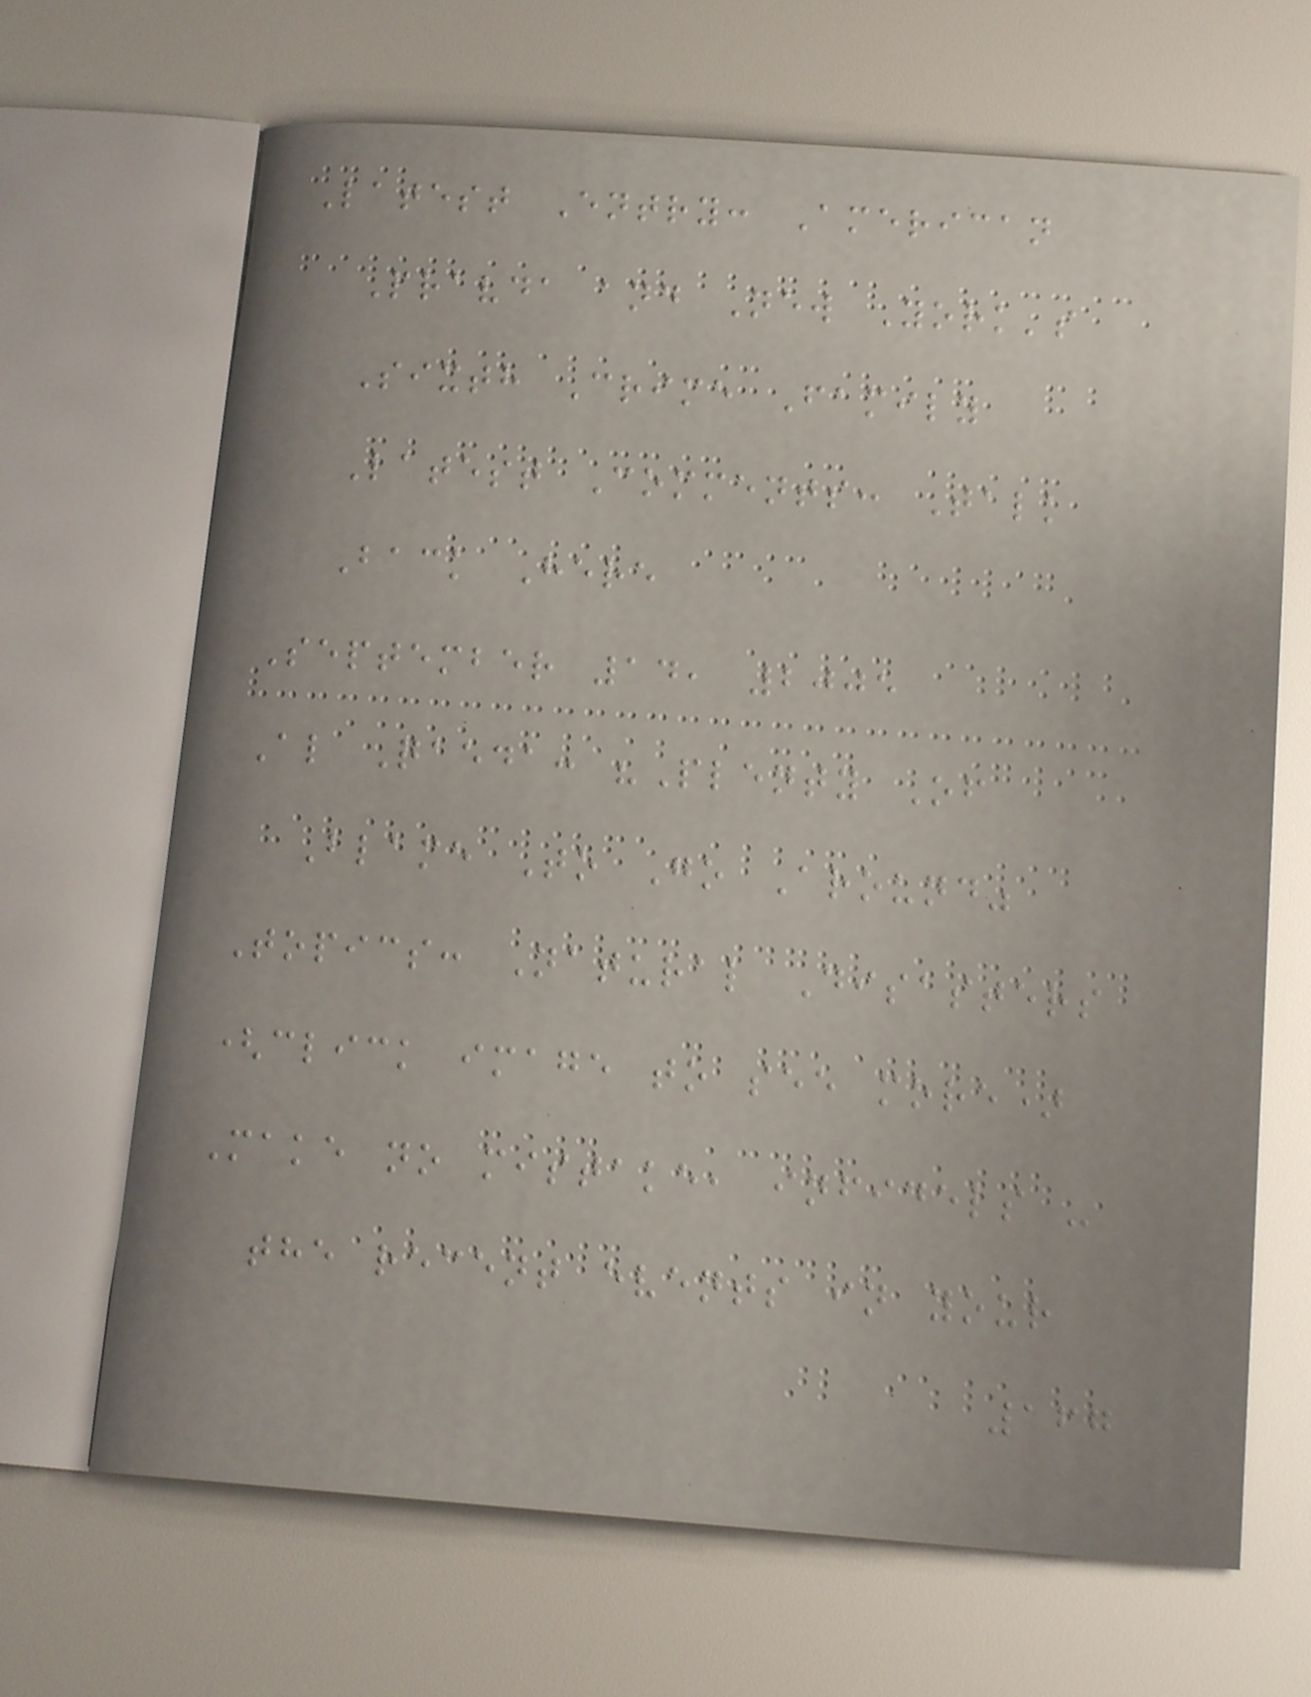Latest Entry: American
Pravda and New York's
Sixth Crime Family
Latest Comments: Talk
Back Here
September 14, 2005
Al Qaeda: "Plenty Of
Blame To Go Around"
Topics: Natural Disasters
(click image to see more)
Make no mistake, infidels -
the recent events in your
167
